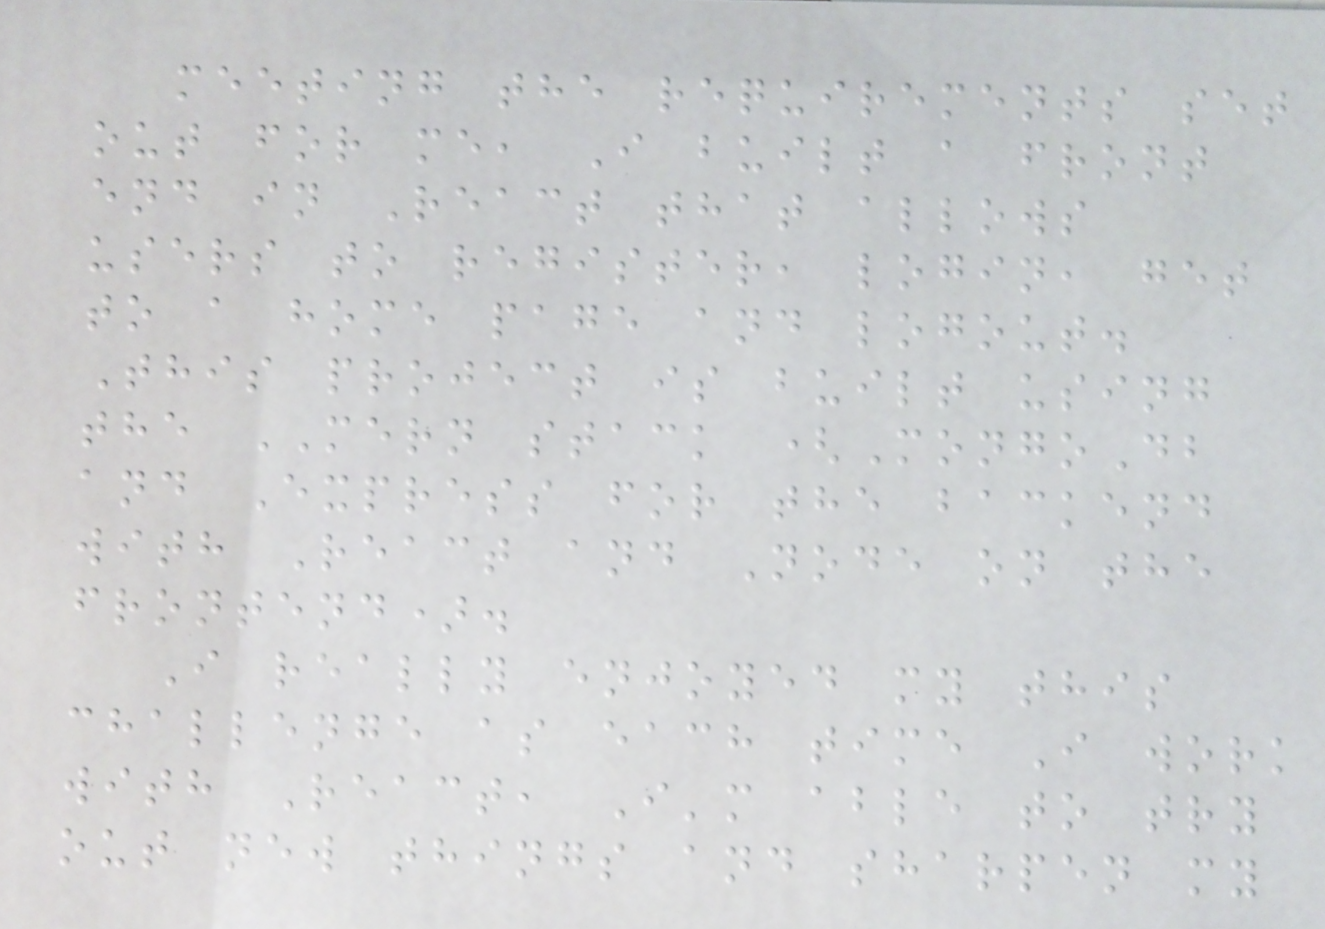meeting the requirements set
out for me, I built a front
end in React that allows
users to register, login, get
to a home page and logout.
This project is built using
the MERN stack (MongoDb
and Express for the backend
with React and Node on the
frontend).
I really enjoyed my this
challenge as each time I work
with React, I'm able to try
out new things and sharpen my
